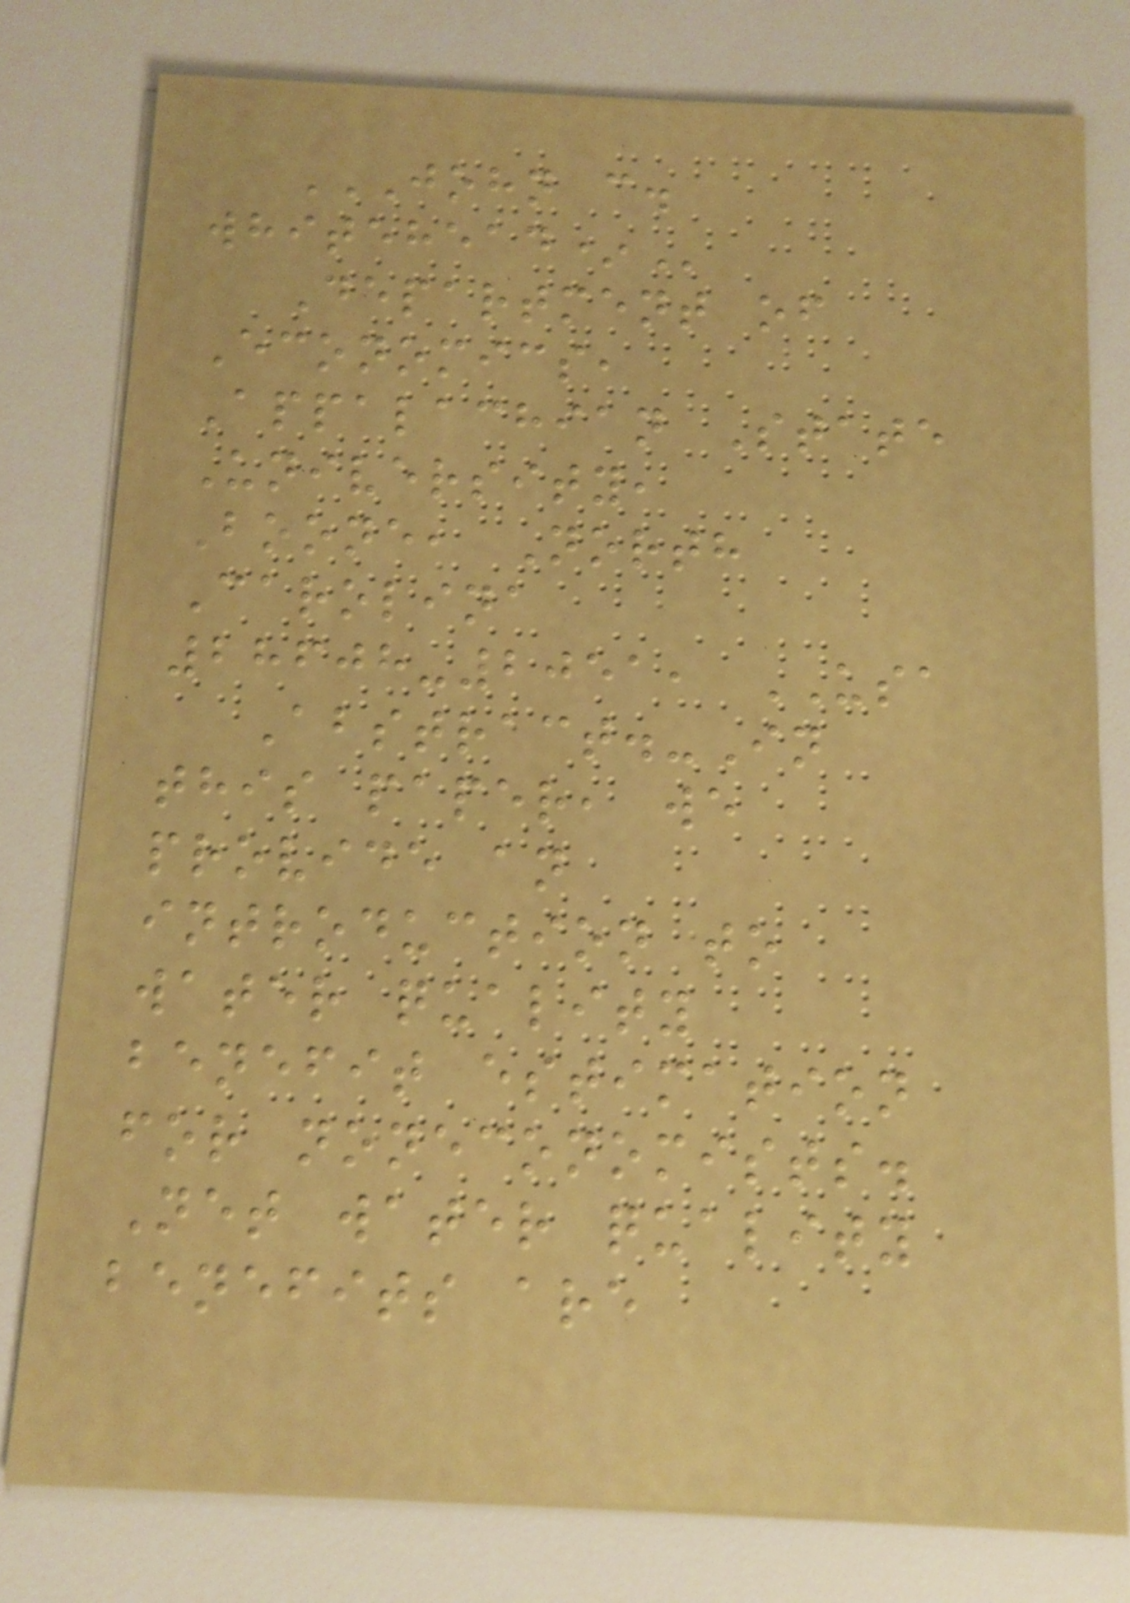JOHN C.
WHITEHEAD*
Department of
Economics,
Appalachian State
University,
Boone, North
Carolina
28608-2051, USA
Abstract.-In
this paper, we
provide an
introduction to
water quality
benefit estimation
for noneconomists.
Net water quality
benefits are
